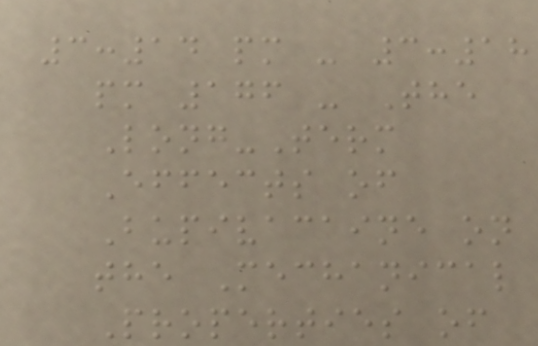3:14 pm - 3:18
pm 176 - The
Long-Term
Effects of
Bupivacaine on
the Mechanical
Properties of
